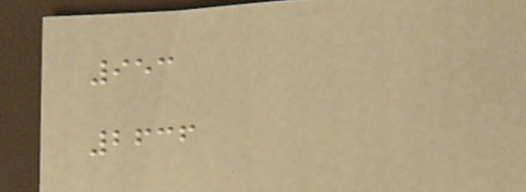953
2636
